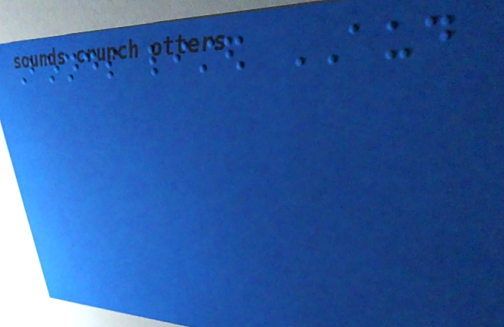Bonds listed AUD
